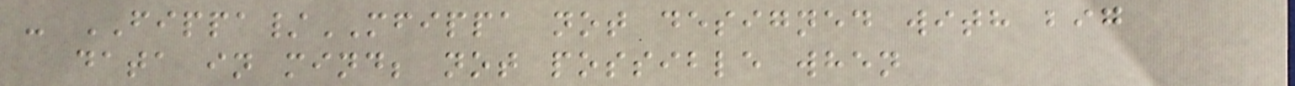- FIPPA/MFIPPA not designed with big
data in mind; not possible when
